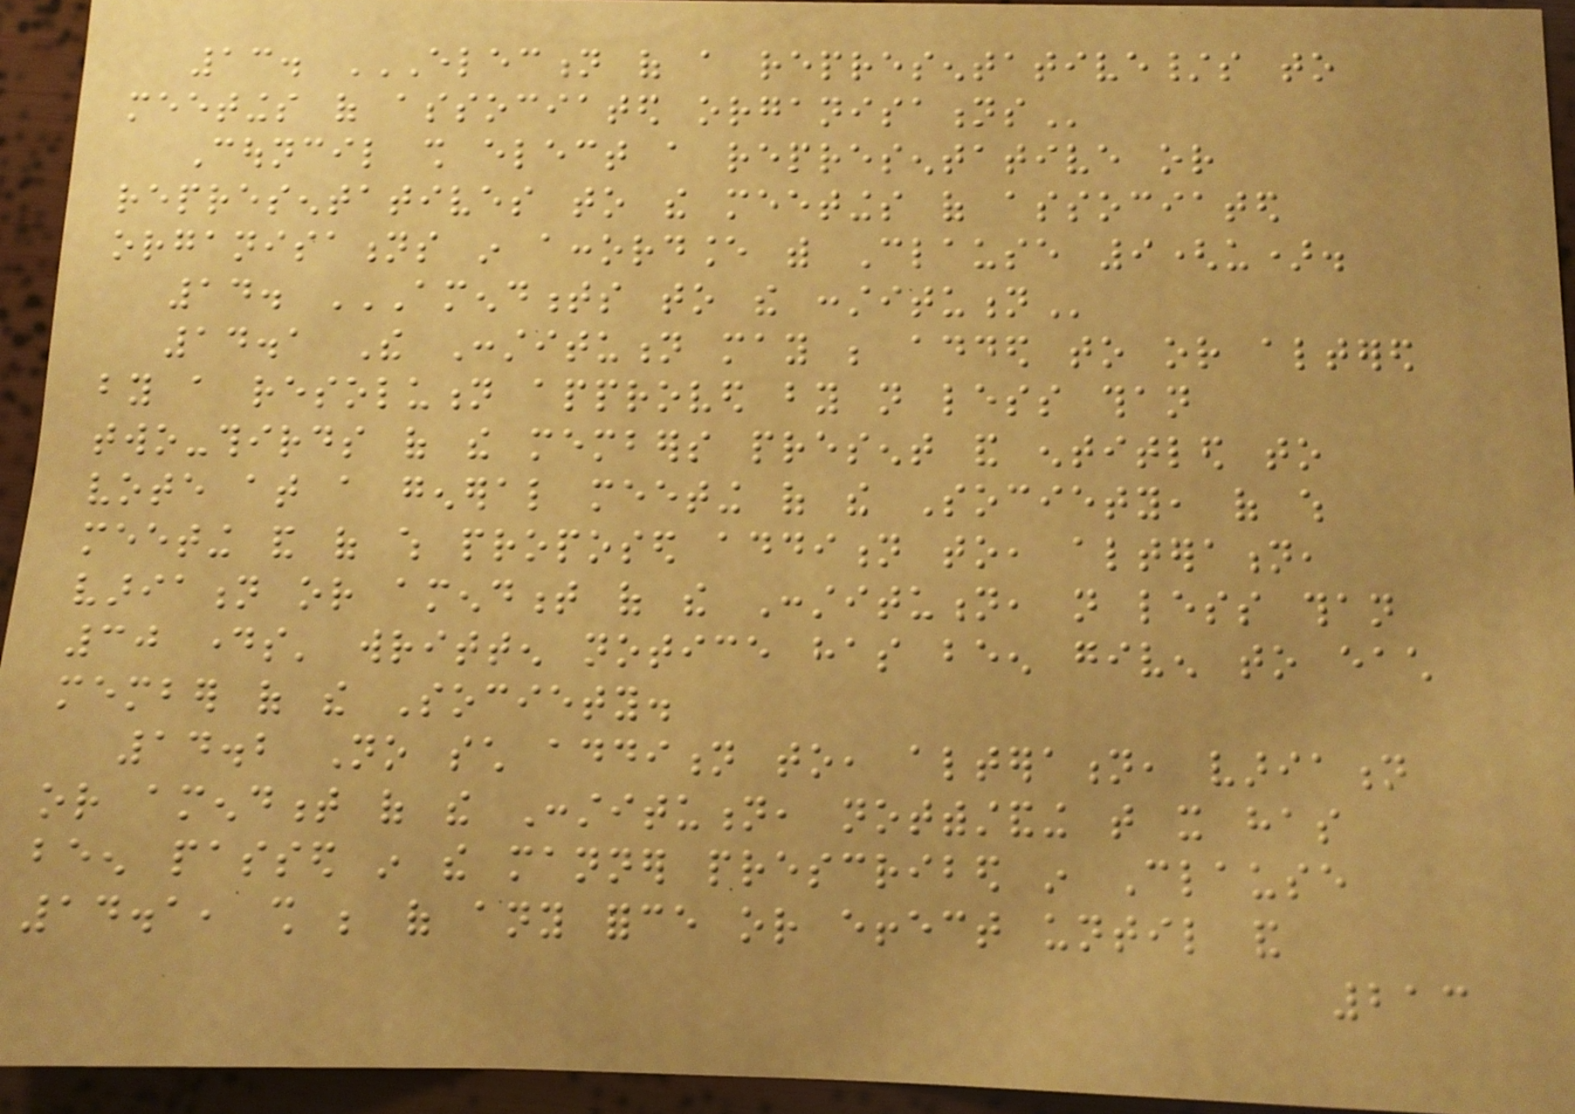13. ELECTION OF A REPRESENTATIVE/S TO
MEETINGS OF ASSOCIATED ORGANISATIONS
Council shall elect a representative or
representatives to the meetings of associated
organisations in accordance with Clause 9(u).
14. AMENDMENTS TO THE CONSTITUTION
14.1 The Constitution may be added to or altered
by a resolution approved by not less than
two-thirds of the members present and entitled to
vote at a general meeting of the Society, of which
meeting and of which proposed addition to, alteration,
variation or amendment of the Constitution, not less than
30 days' written notice has been given to each
member of the Society.
14.2 No such addition to, alteration, variation
or amendment of the Constitution, notwithstanding that it has
been passed in the manner prescribed in Clause
14.1, shall be of any force or effect until and
213
